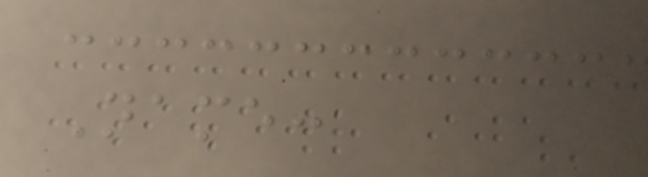Name:
